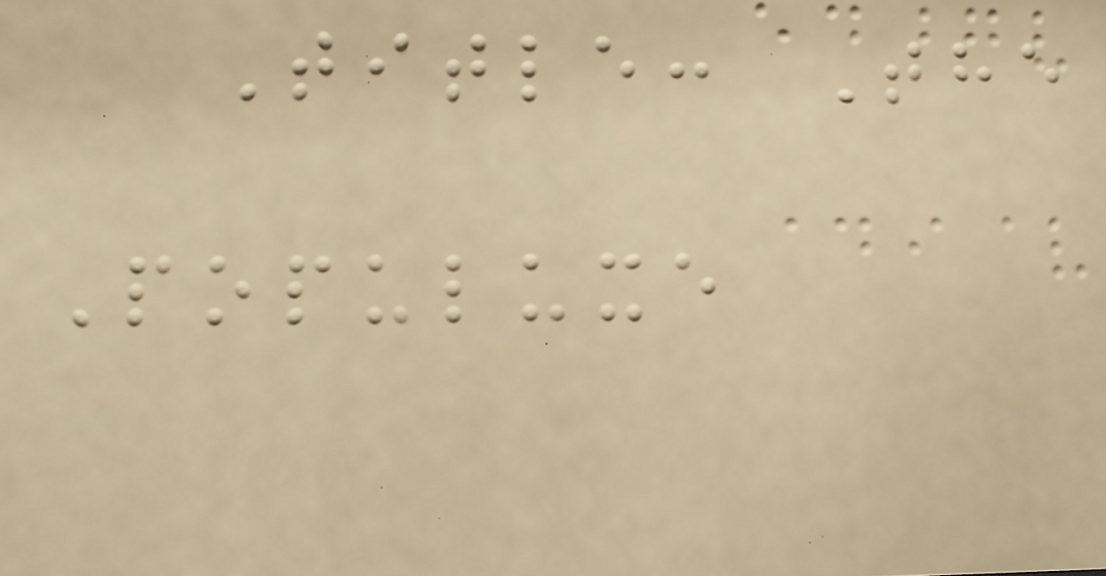Title: The
Populuxe
